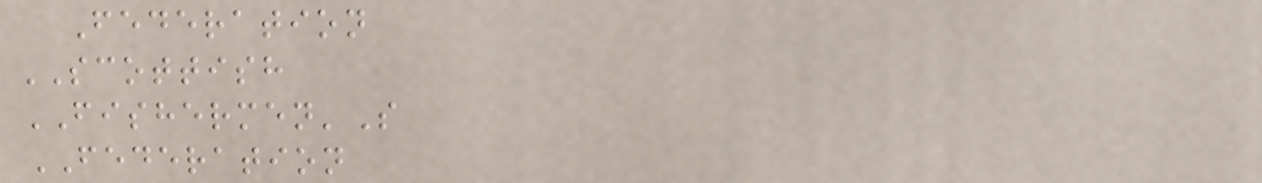Federation
SCOTTISH
FISHERMEN'S
FEDERATION
